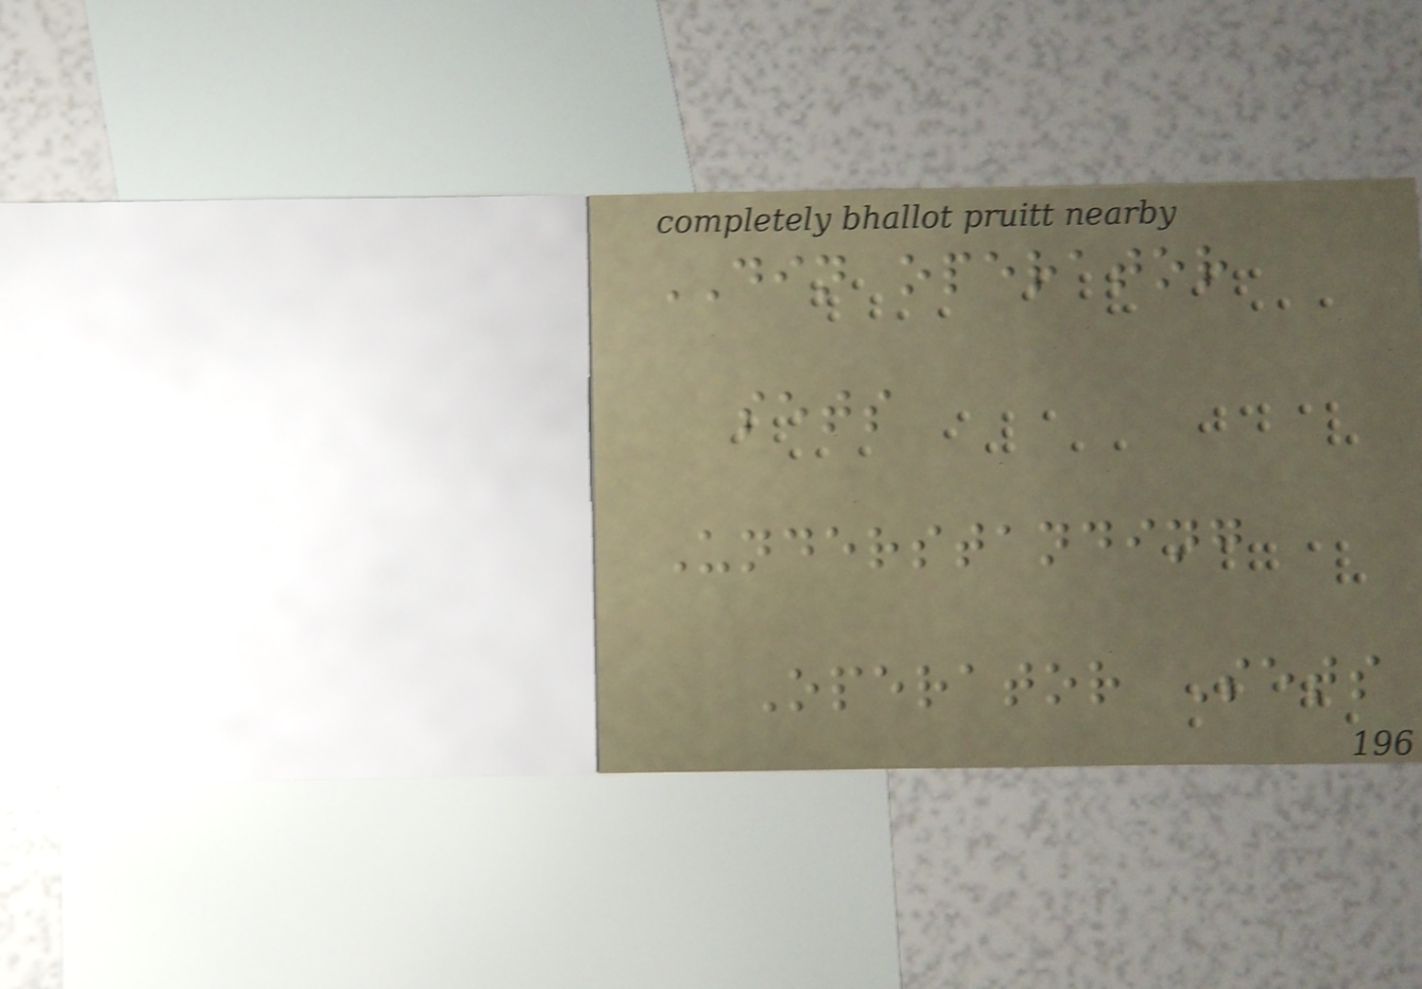DIN operator
sets
Understanding
Operator Sets
